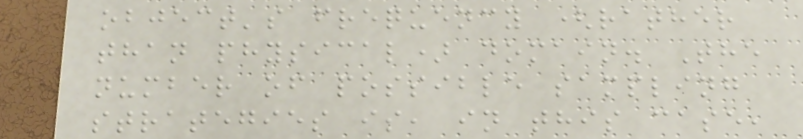object's frequency (rather
than physical) domain. The
number of possible sampling
strategies is, in this case,
